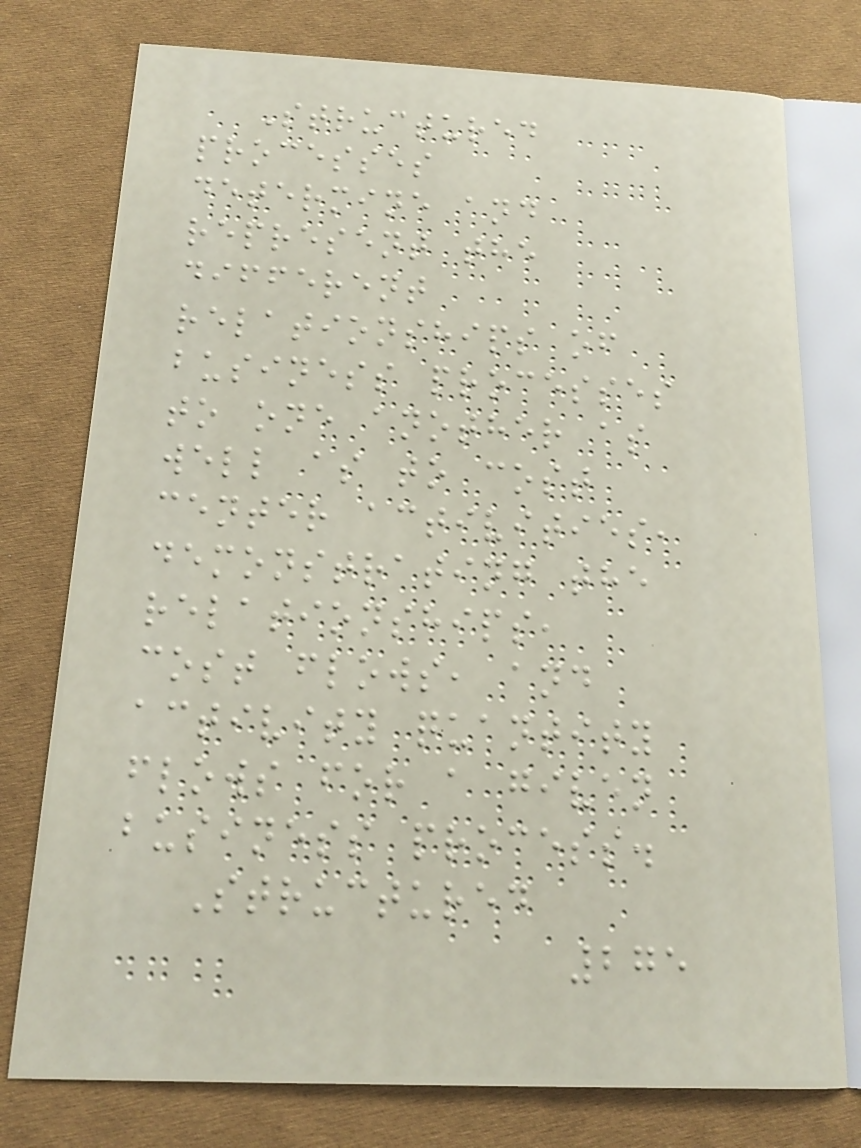Structured
processes
determine and
represent the
different
relationships of
business processes
to one another as
well as to cost
center activities,
demonstrating the
relationships,
cost flows, and
activity quantity
flows for a given
business process.
Structured
275
